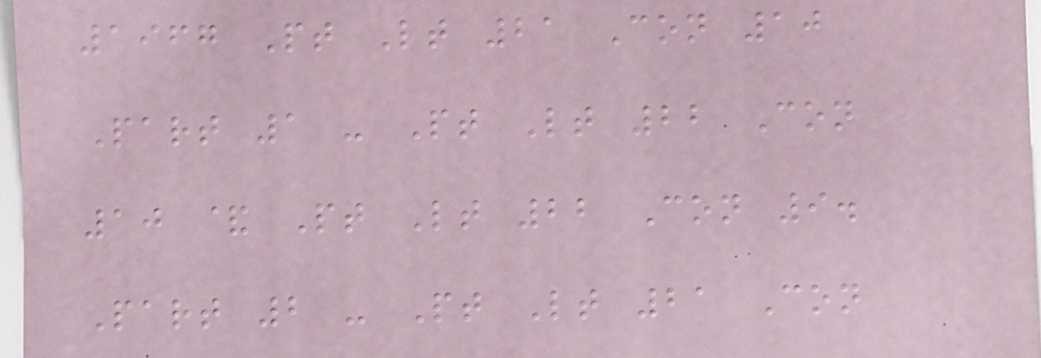1967 Pt Lt 21 Con 10
Part 1 - Pt Lt 22 Con
10 & Pt Lt 22 Con 9.
Part 2 - Pt Lt 21 Con
